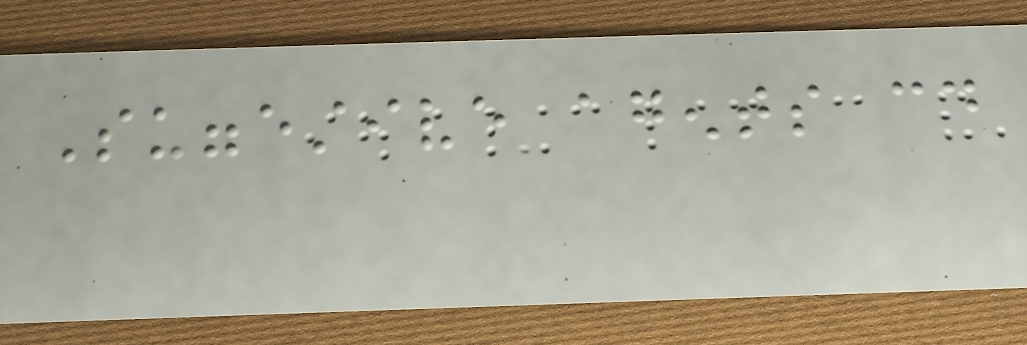Suggestive agents could
